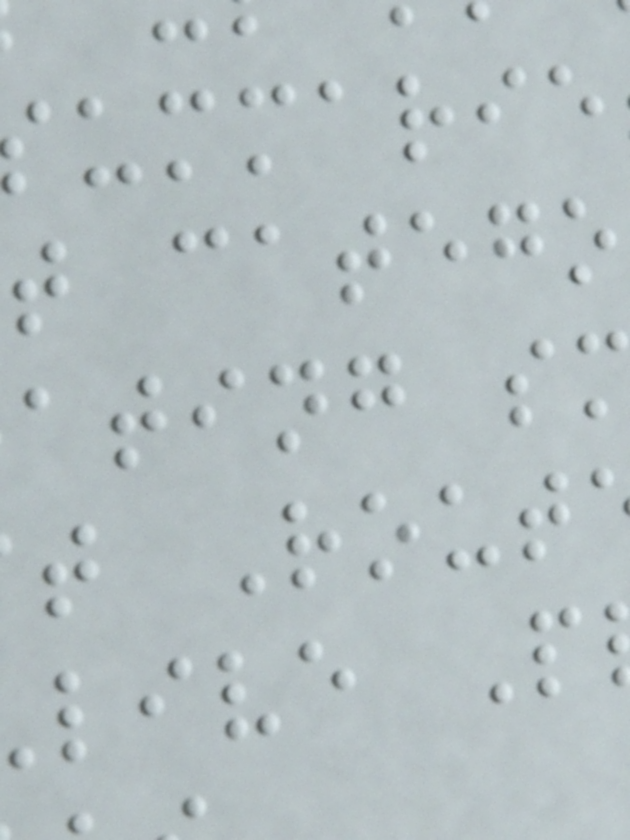t catego
ating s
t Rout
live P
